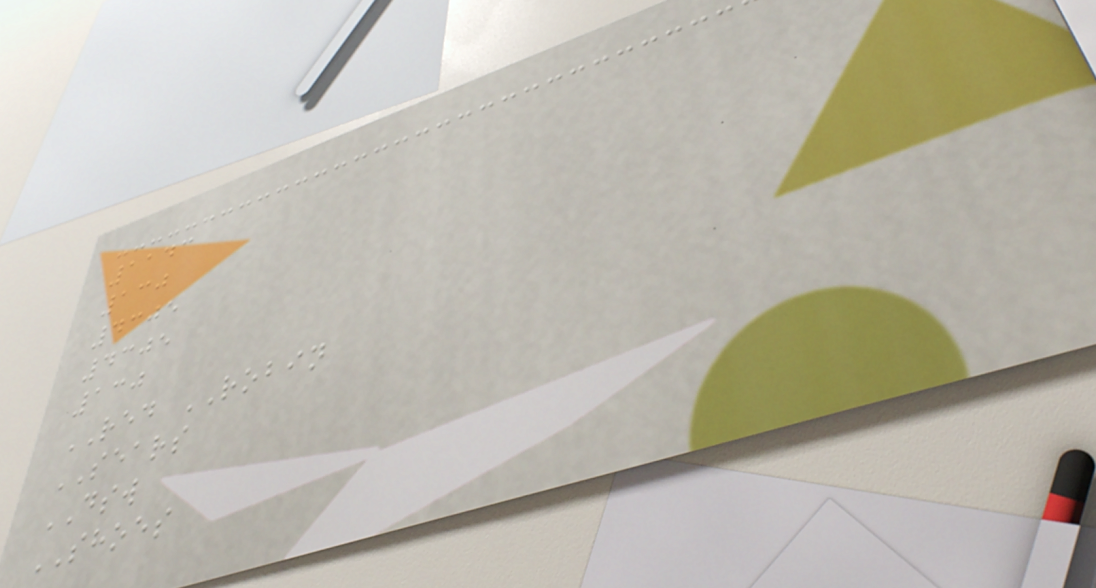1143
130
4305
4305
130
RED ROBIN
SEARS
DSW
SHOES
